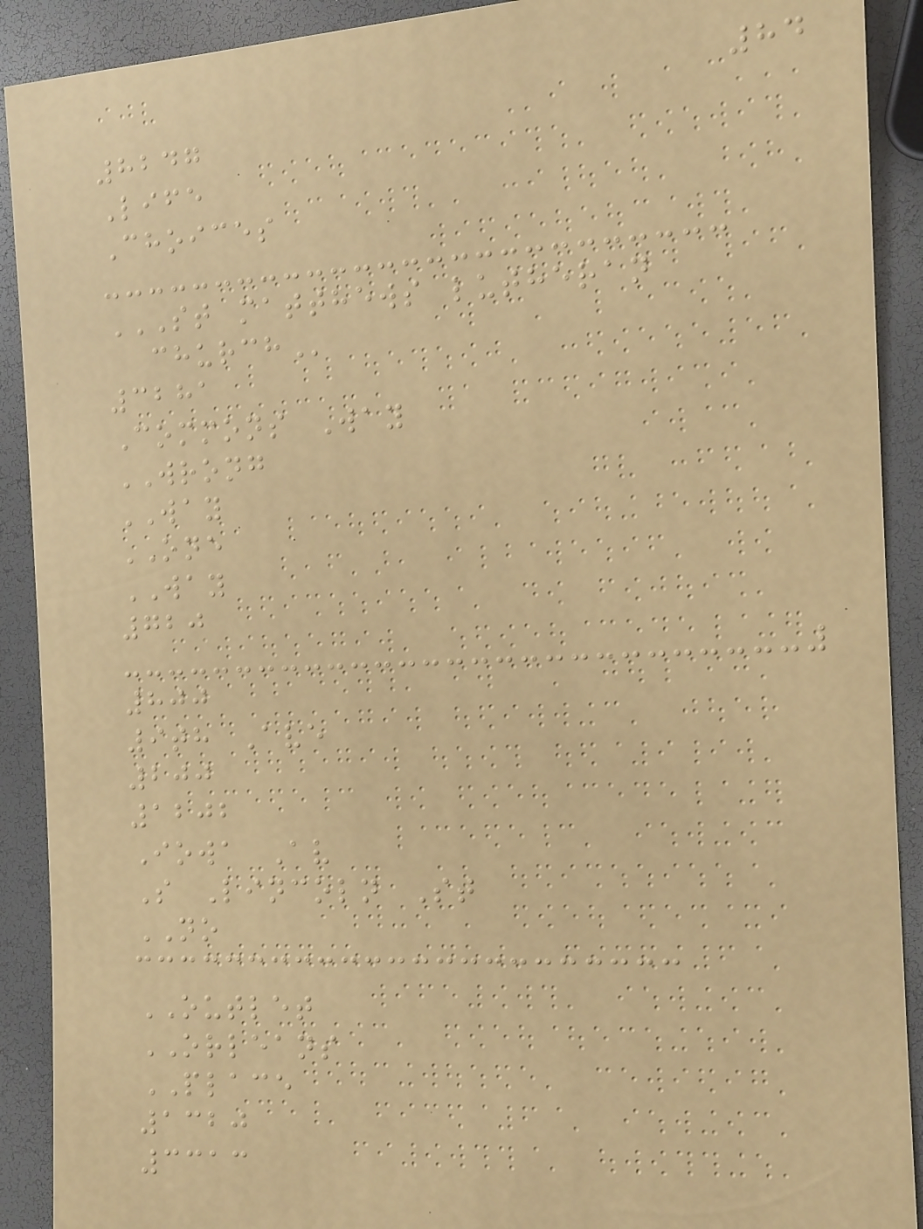84
8247
Life
Choices
ST MATTHEWS LUTHERAN
CHURCH
3281
Commons Way
WRONG
WAY
ONE
WAY
720
800
9th Ave
200
1202
Iowa Av
S Lincoln St
NO
OUTLET
ORLEANS
PLACE
1320
3313
